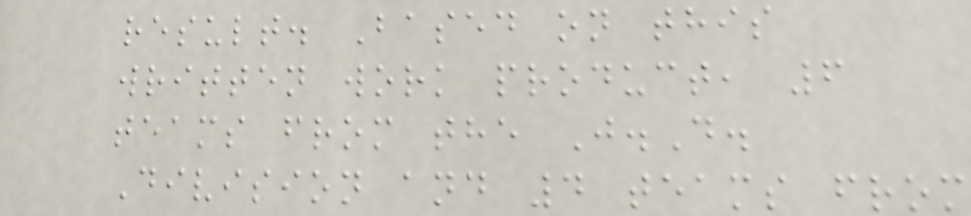result. Based on this
written work product, 6
teams from the J.D.
Division and 4 teams from
